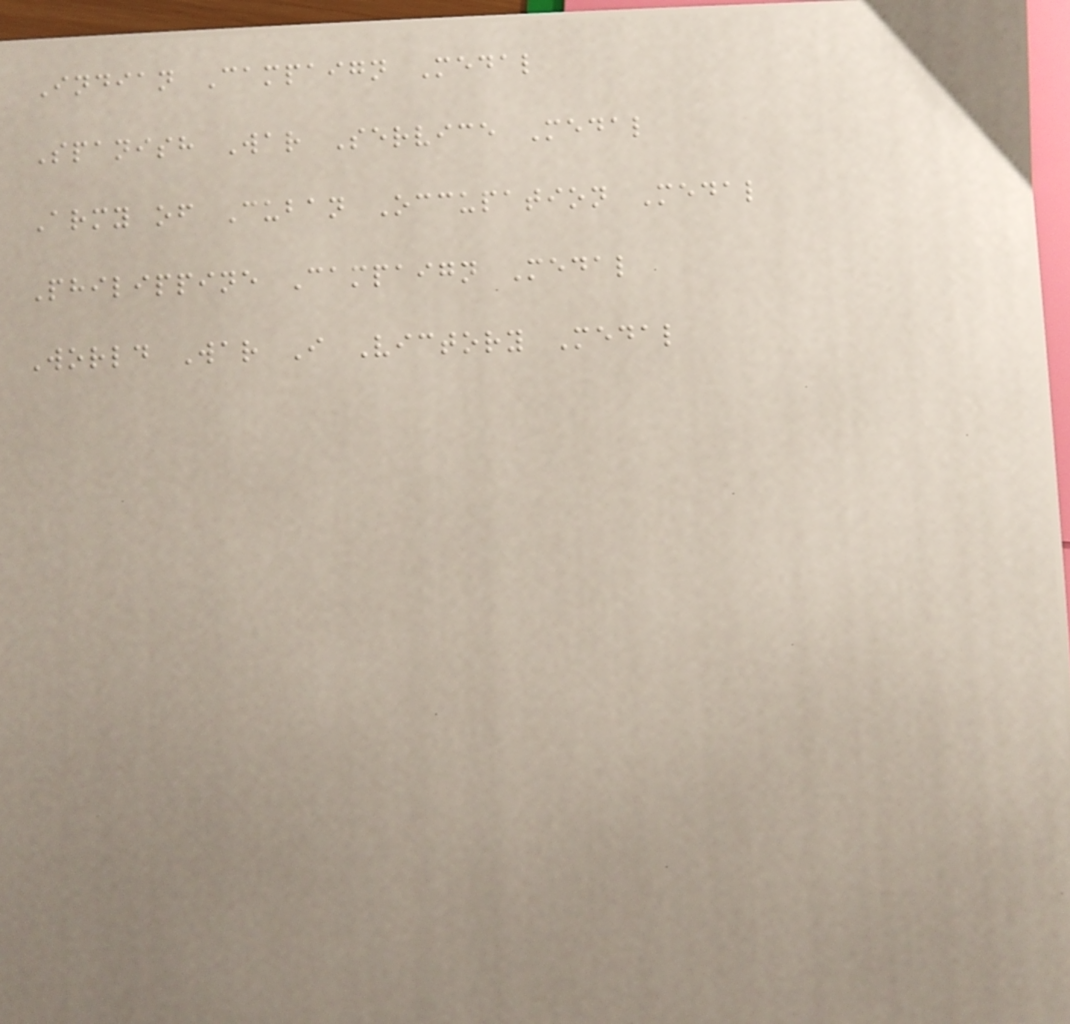Indian Campaign Medal
Spanish War Service Medal
Army of Cuban Occupation Medal
Philippine Campaign Medal
World War I Victory Medal
